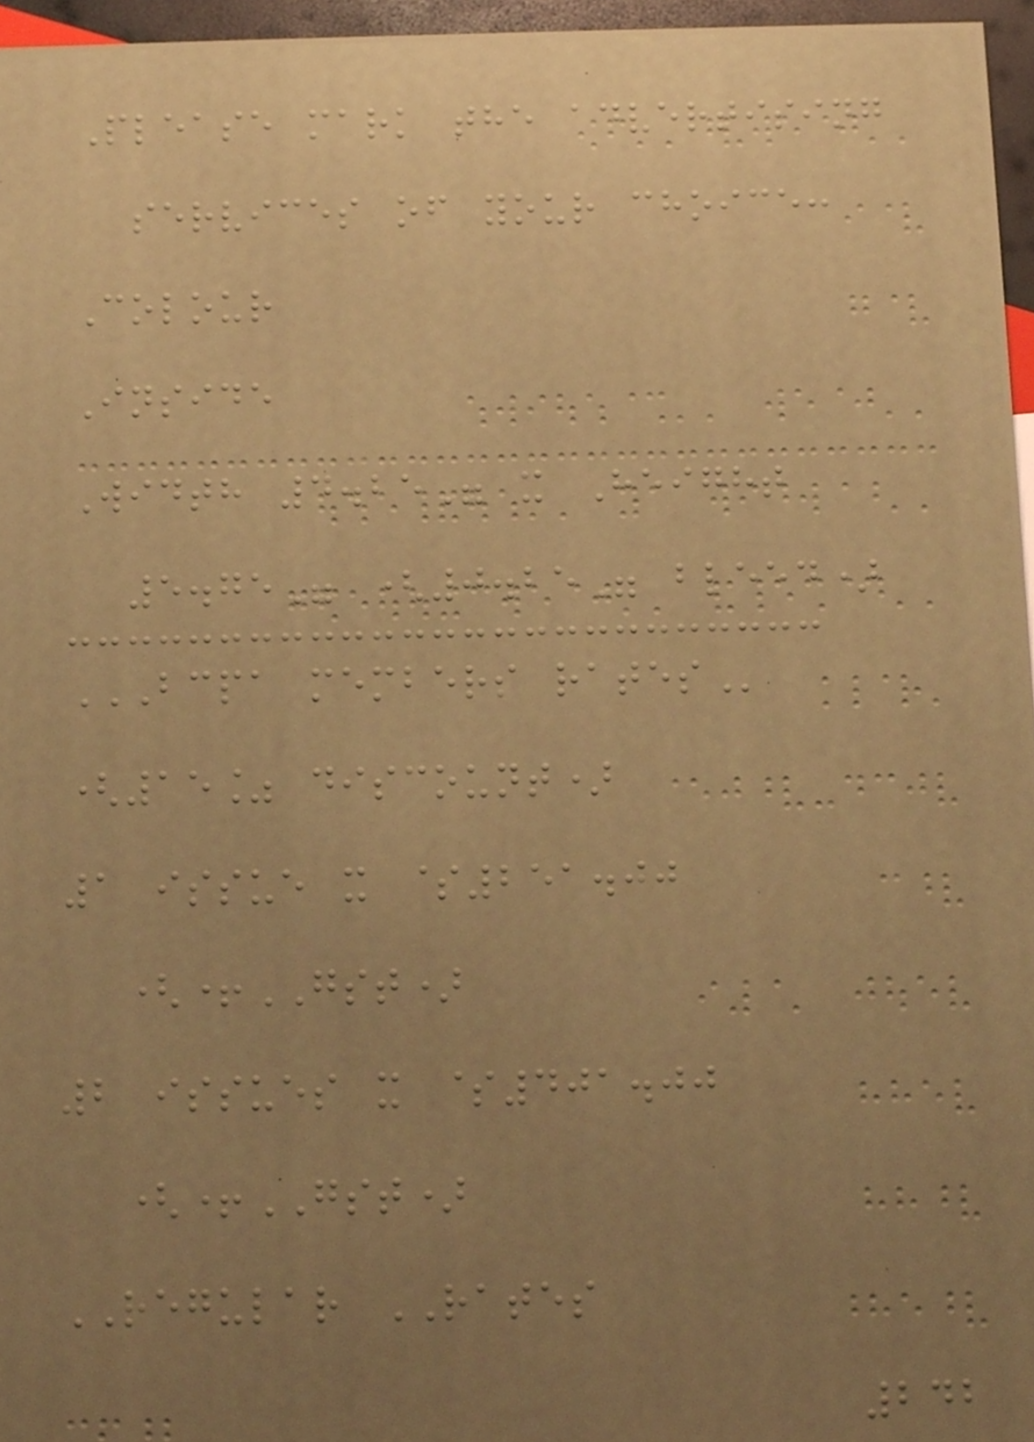Please mark the advertising
services of your choice:
Colour
Inside
Width 4.25" x Height
5.75" (0.25" bleed)
BCPA MEMBERS RATES
(15% discount)
1 issue x $251.00
(+GST)
2 issues x $401.00
(+GST)
REGULAR RATES
242
